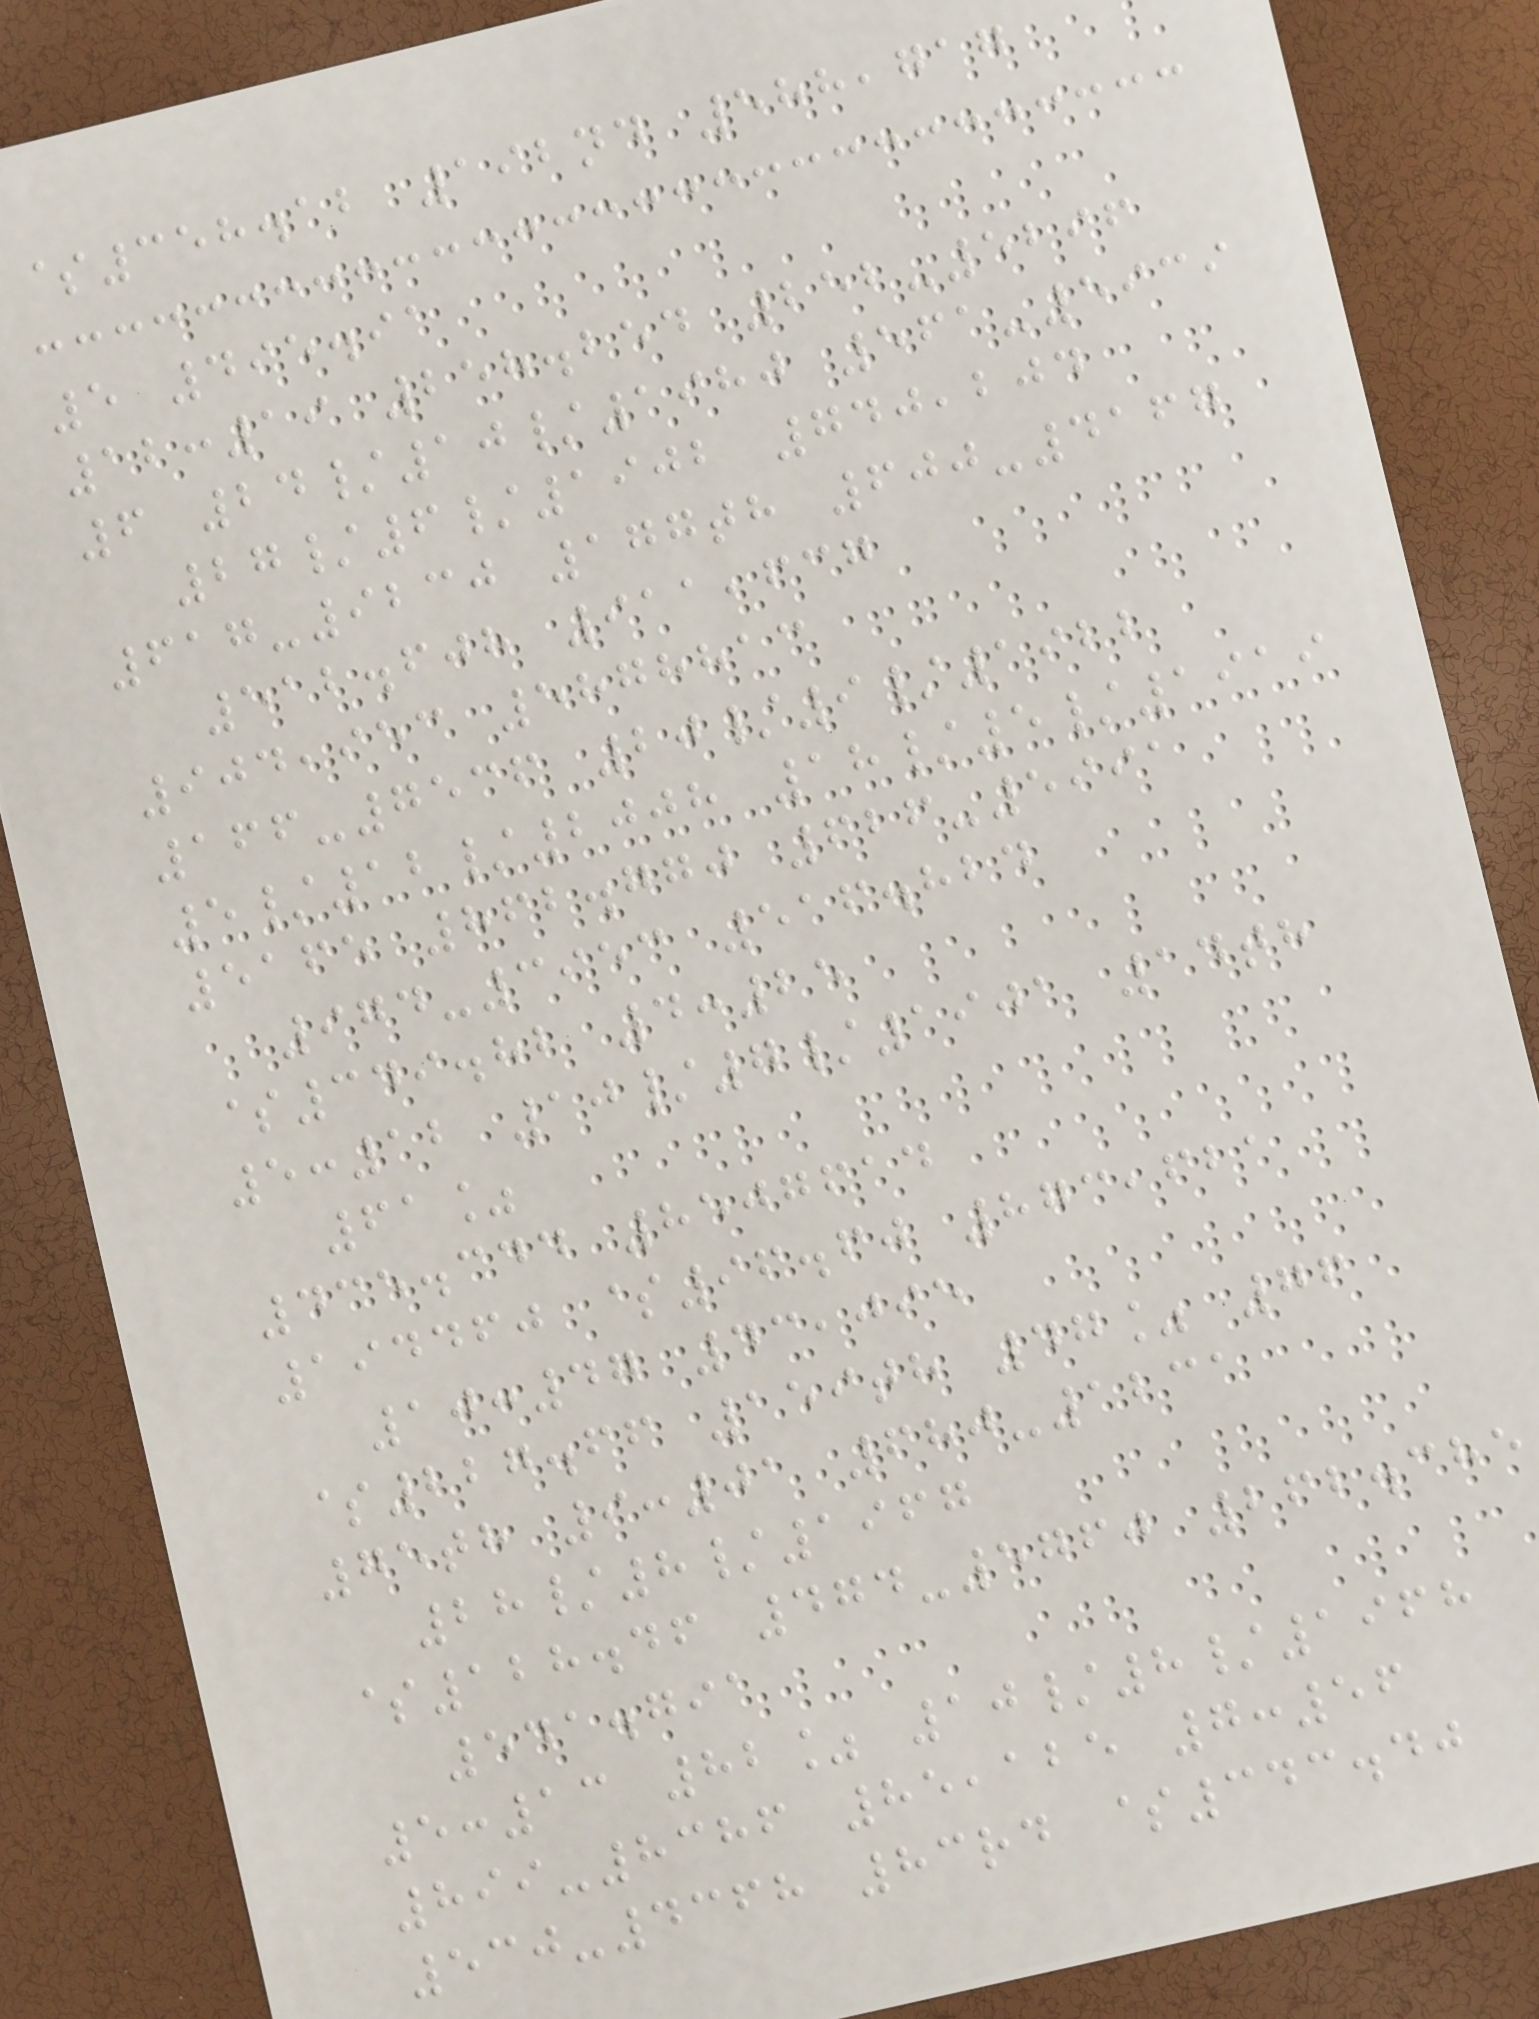$358.12 192nd 588,717
5 495.91
12:19 258.254 252-5296
6 24/10/1980 561-5939
27/6/1902 740,204
617-9230 177th 600-4167
512.608 911,637
904,953 5878813
166-7536 20/9/1922
5/12/2008 18/5/1919
5165 862.770 626-5991
974-3953 516.824
$349.82 4:25
5:12 10/7/1901 14th
61%
435.344 8507614
194460 $96.60 873,621
10:47 43,095
$227.66 159th 47% 76
75th 9:01 680-1231
28/8/1967
$128.46 474-5760 262.385
541.791
5:13 82% 10/8/1968
899-8386 85,125 7:56
530-4368 83rd $343.40
